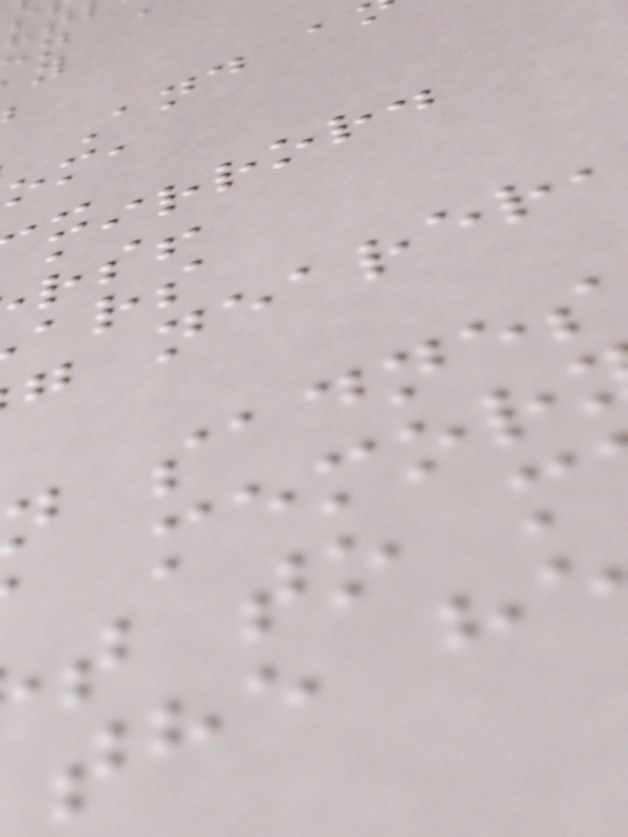And a
mirror.
g nearer
sadnes
